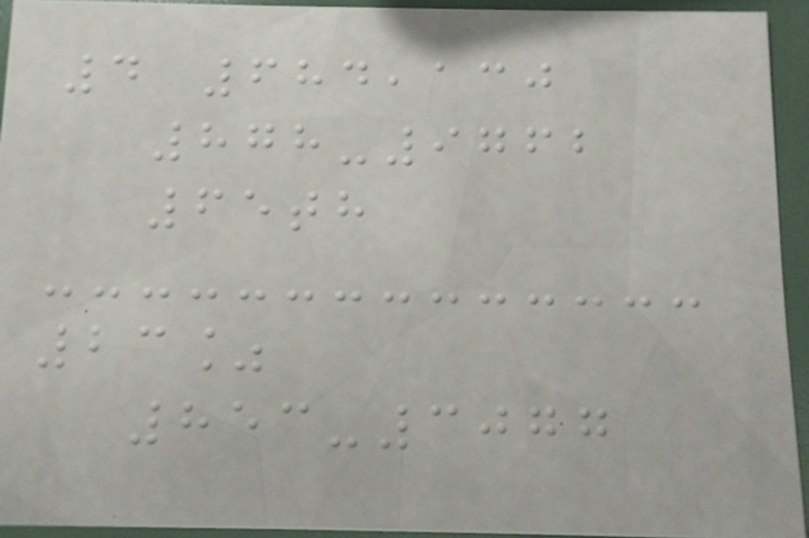4 684,130
878-9762
65th
23%
853-3077
